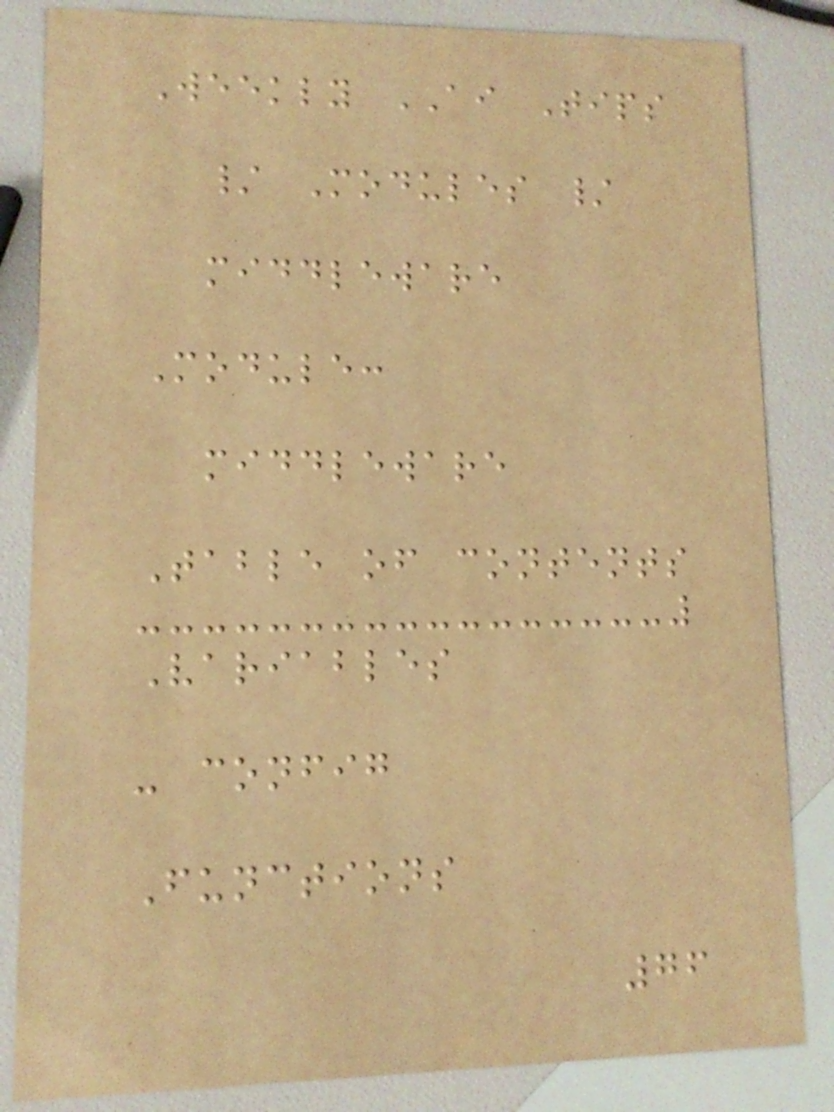Weekly AI Tips
/ Modules /
middleware
Module:
middleware
Table of contents
Variables
- config
Functions
76
